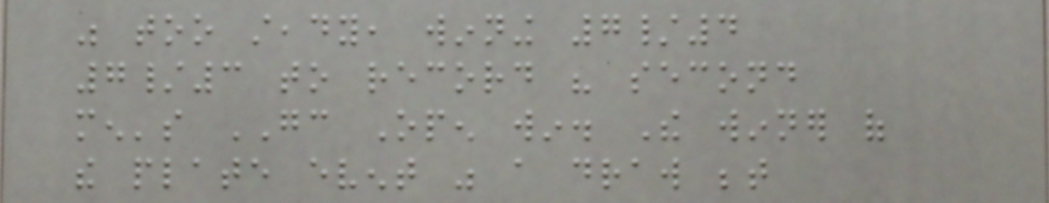was too steady, winning 7/4
7/3 to record his second
men's GC Open win. The winner of
the plate event was a draw between
